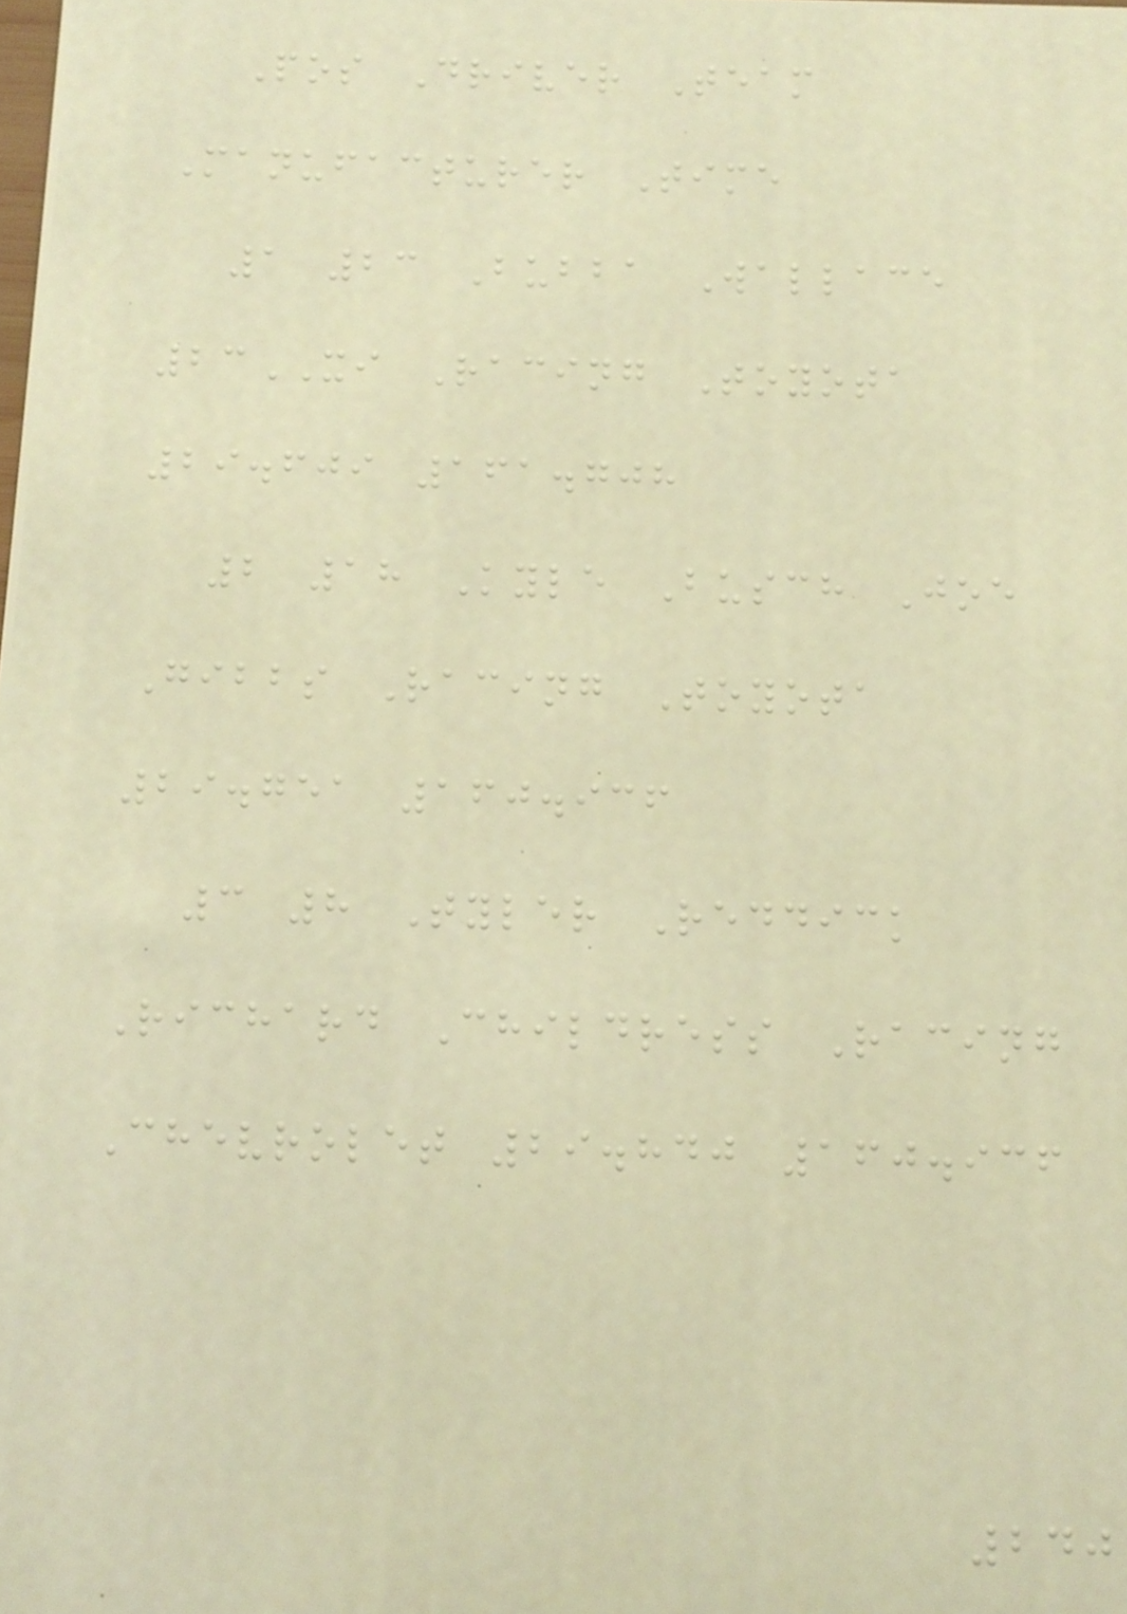Pos Driver Team
Manufacturer Time
1 23 Bubba Wallace
23XI Racing Toyota
29.609 161.708
2 18 Kyle Busch Joe
Gibbs Racing Toyota
29.751 160.936
3 8 Tyler Reddick
Richard Childress Racing
Chevrolet 29.840 160.936
240
